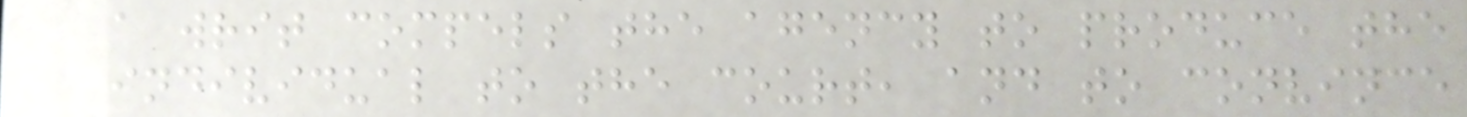a writ compels the agency to produce the
individual to the court, and to convince
